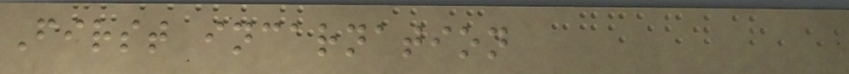First incarnation
